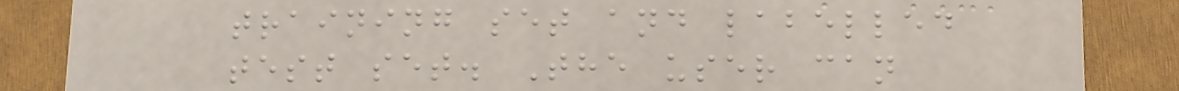training set and labelled
test set. The user can
